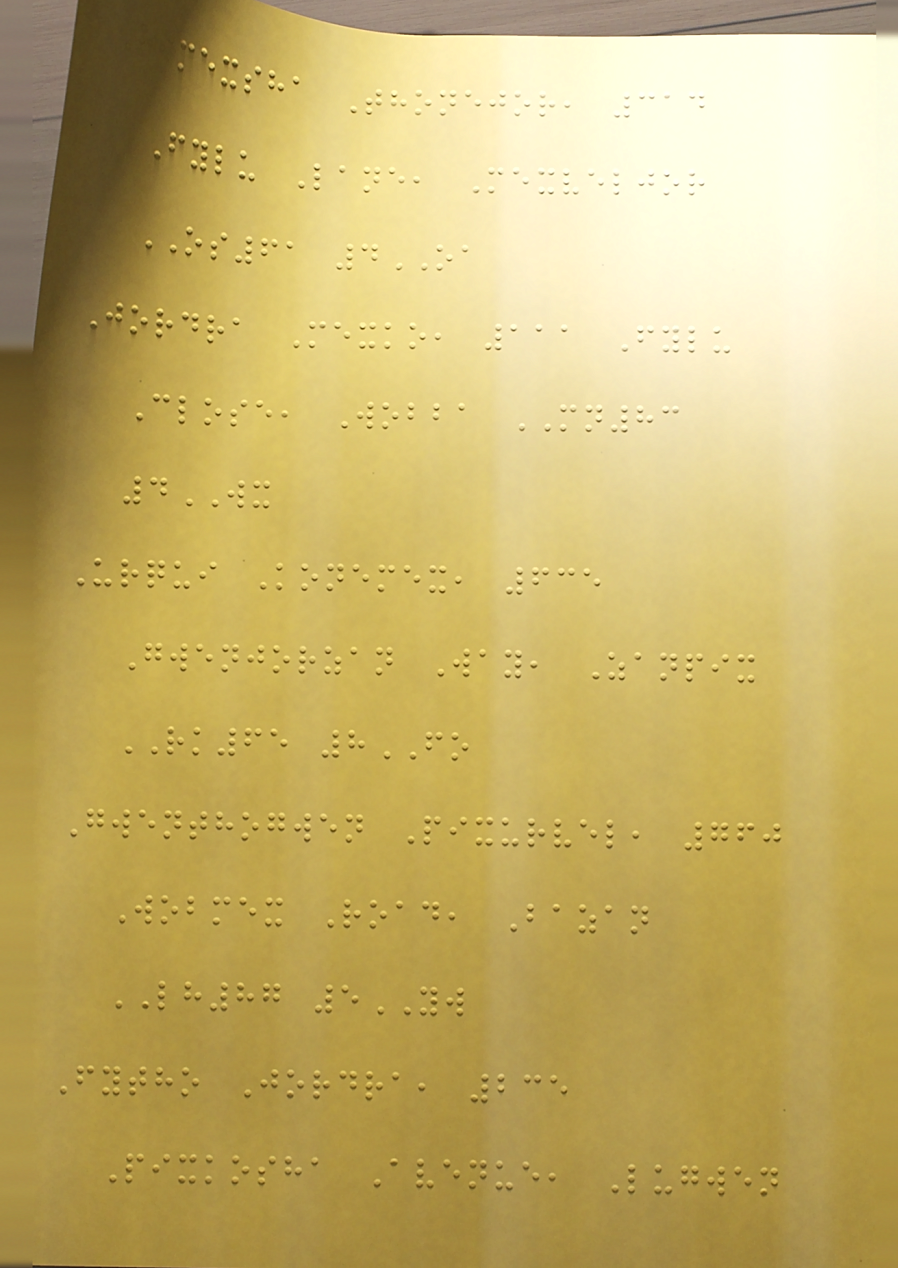Rimexsha Thonejor, 314
Fylu Lane, Mexveljor
OS61 4OA
Jordra Mexko, 111 Fylu
Close, Wobba MN83
4WX
Urqui Konemex, 635
Gwenjorzan Way, Zanpix
RK65 8FO
Gwenthogwen Pixurvel, 760
Wobmex Road, Bazan
LH87 5YW
Fytho Jordra, 235
Pixkosha Avenue, Lugwen
